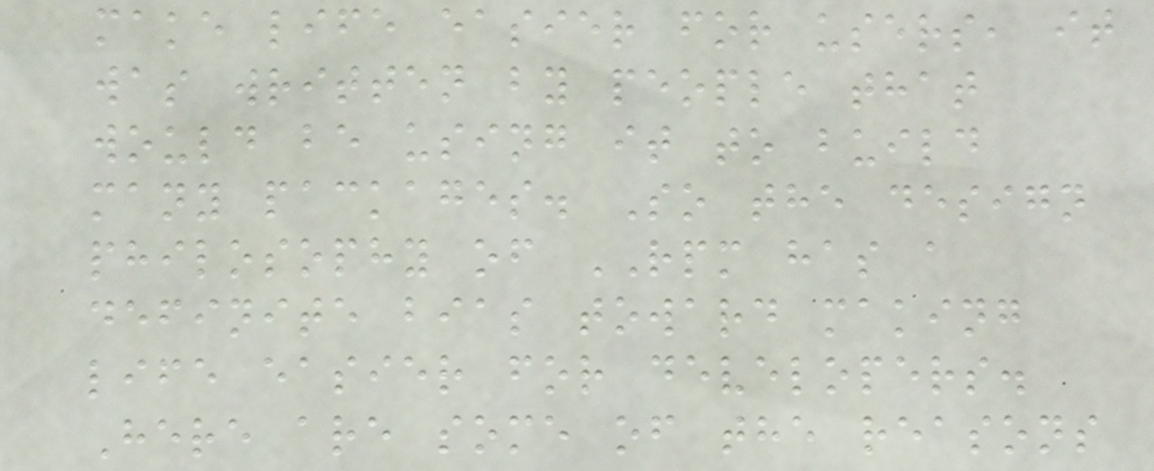make life easier for users, it
was written by people that
would be using it to build
many packages. So the design
philosophy of RPM has a
definite bias toward making
life easier for developers.
Here are some of the reasons
